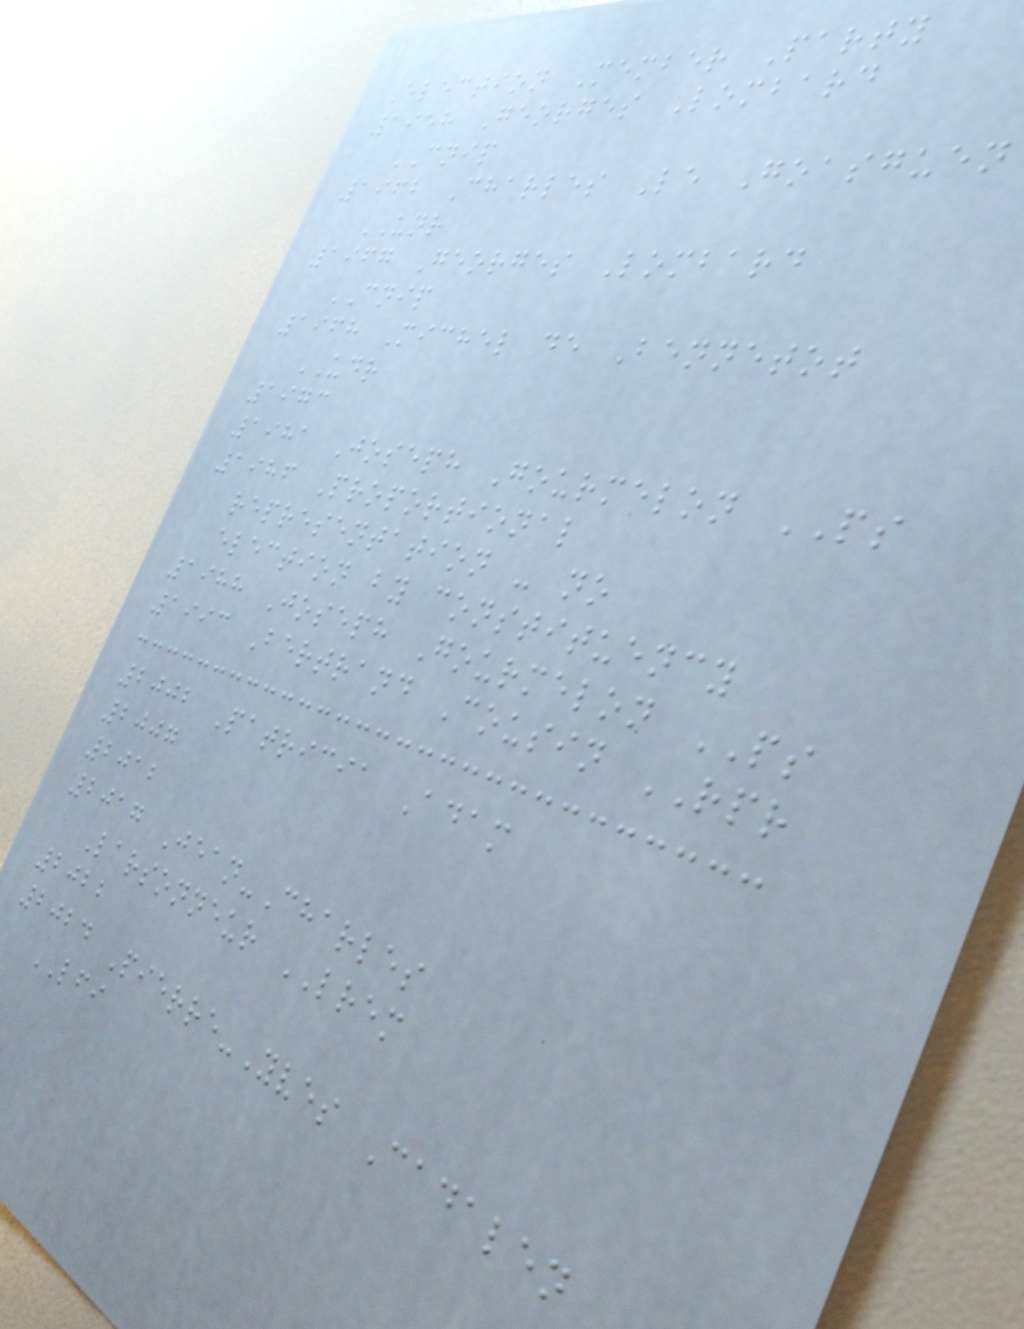Election Member Party
1958 Georges Lombard
CNIP
1962 Charles Le Goasguen
UNR
1967 Georges Lombard
CNIP
1968 Michel de Bennetot
UDR
1973
1981 Joseph Gourmelon PS
1986 Proportional
representation - no
election by constituency
1988 Joseph Gourmelon PS
1993 Bertrand Cousin RPR
2002 Patricia Adam
2007
2012
2017 Jean-Charles
Larsonneur LREM
2022
2024 Pierre-Yves Cadalen
LFI
